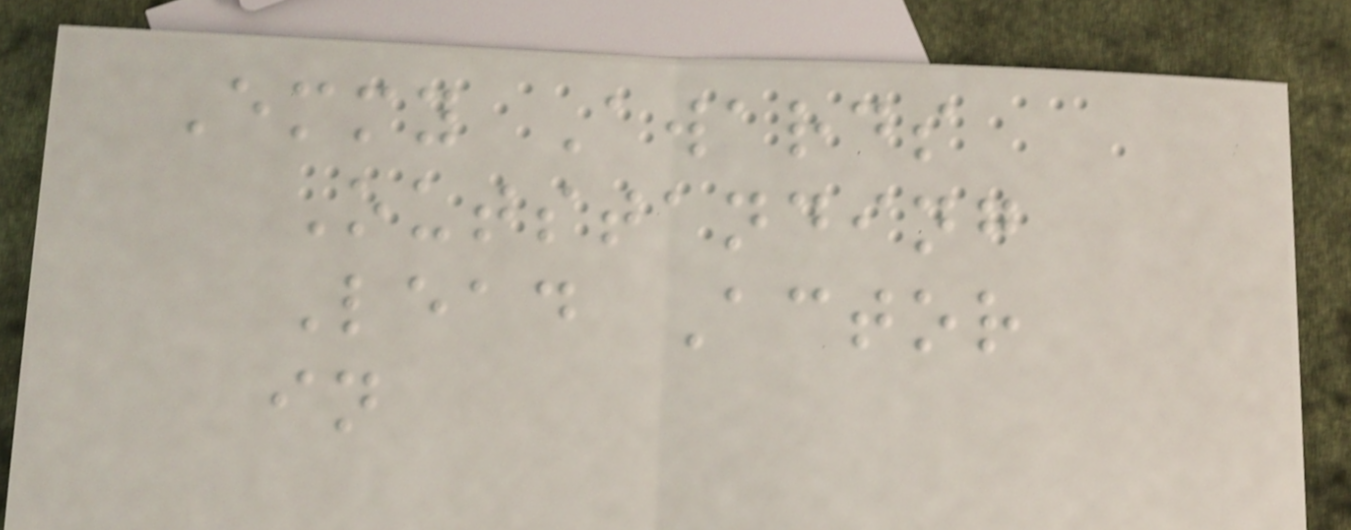Emmy Awards
Outstanding
Lead Actor
in
